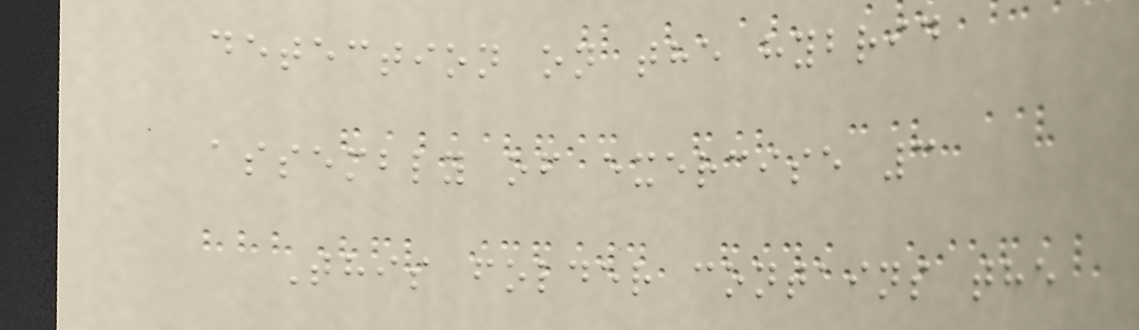detection on the hybrid
assembly of exercise 3
This folder contains the
